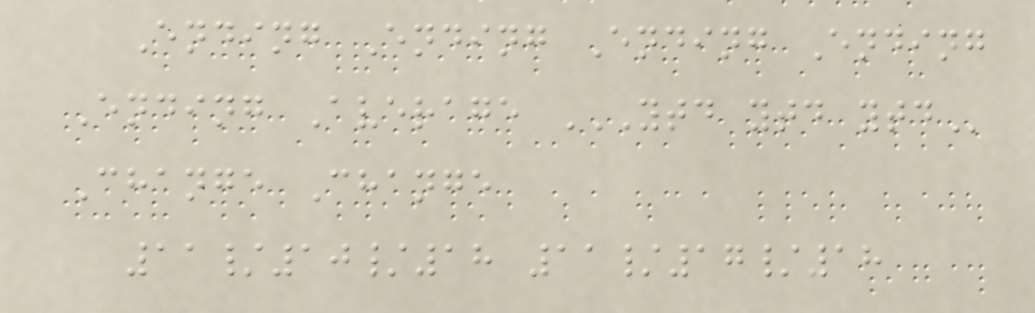Ending Ending Ending Ending
Ending Average YTD YTD YTD
Change Change
11/10/18 11/17/18
